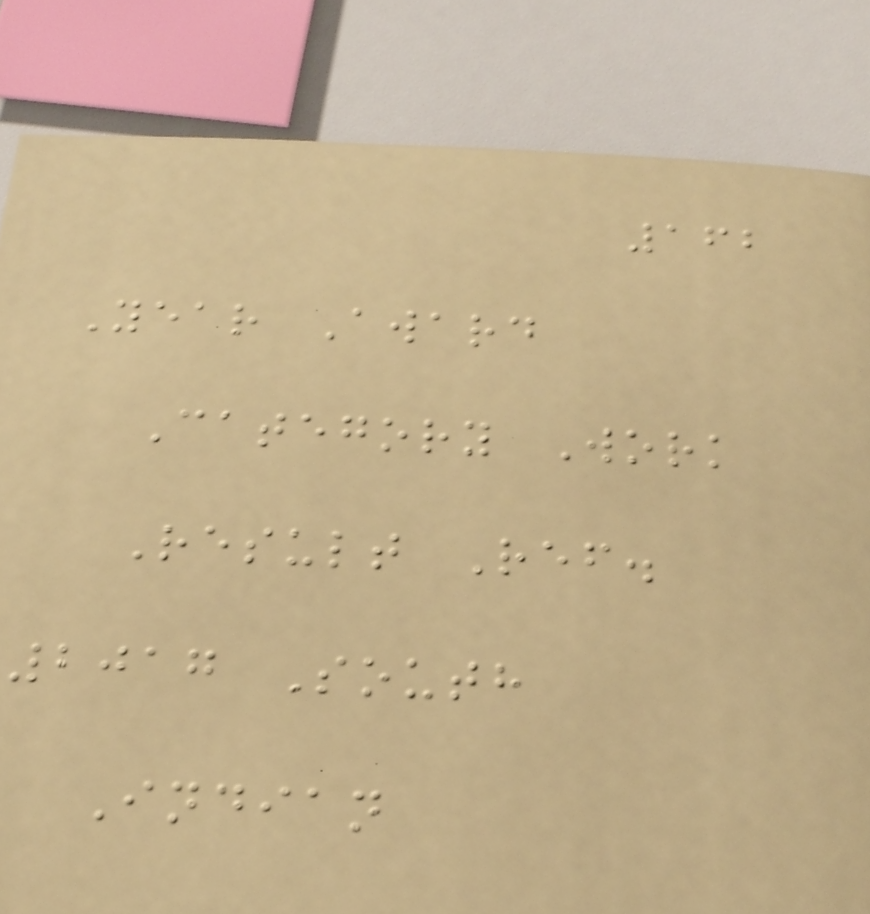162
Year Award
Category Work
Result Ref.
2017 South
Indian
